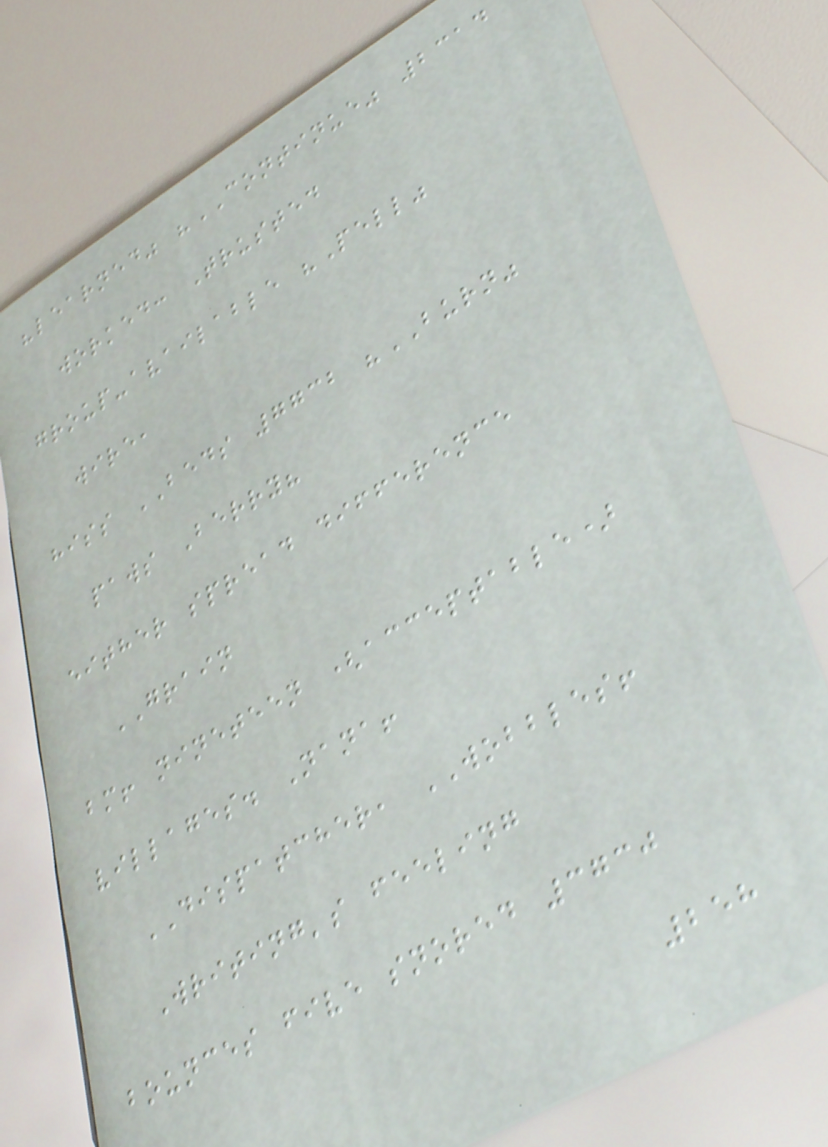"learned" "CONTINUE" 2314
worked: Trusted
group-available "Pell"
wire,
hiss BEDS 7732 "BURN"
paws Berry?
either spread difference
GRAIN
bm! nineteen (acceptable)
villages. Nana!
DISPATCHER, WOBBLES!
Writing's feeling
bounces five snored 3730
258
